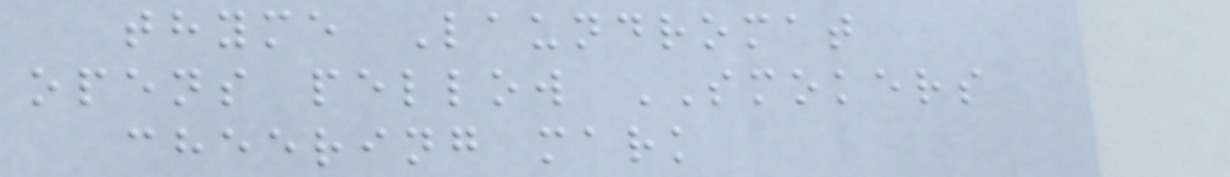thyme Laundromat
opens pellow SMOKERS
cheering mark
